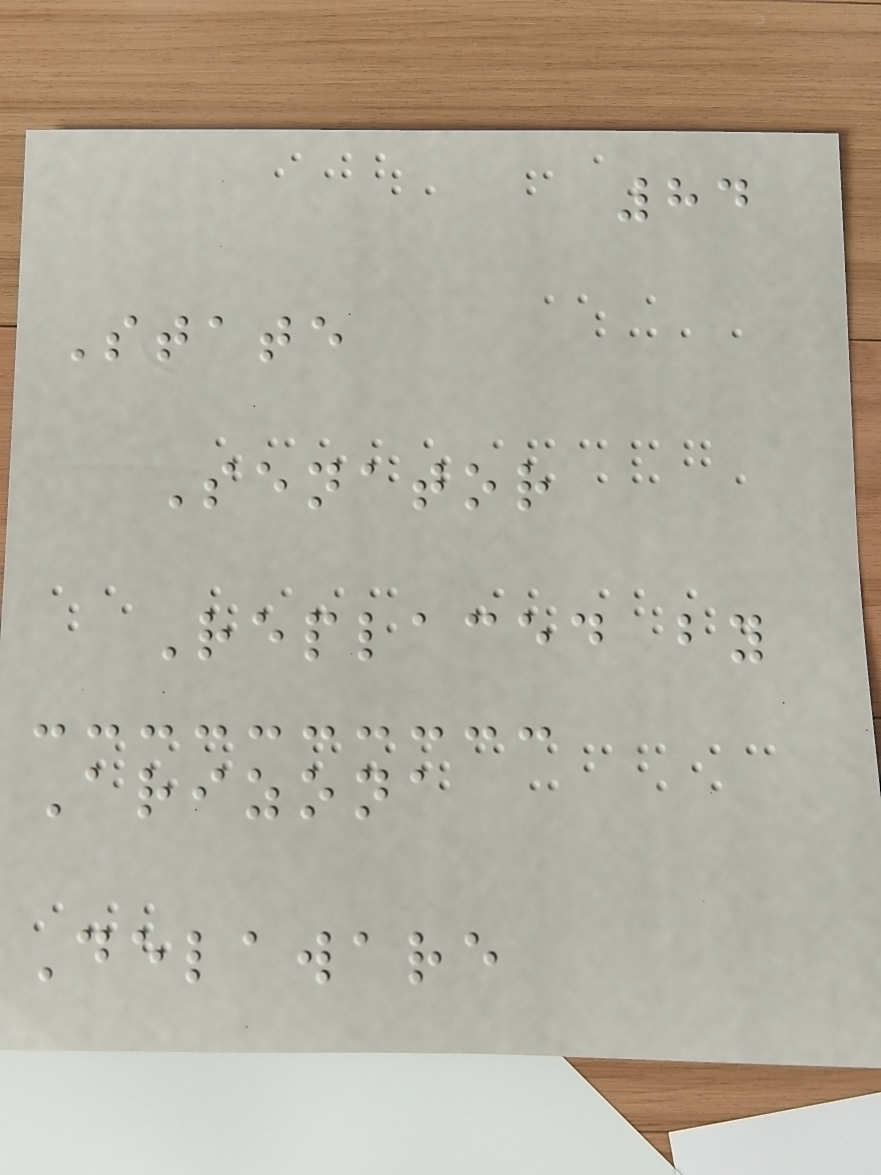84
State
Senator
Replaced by
Arizona
Delaware
